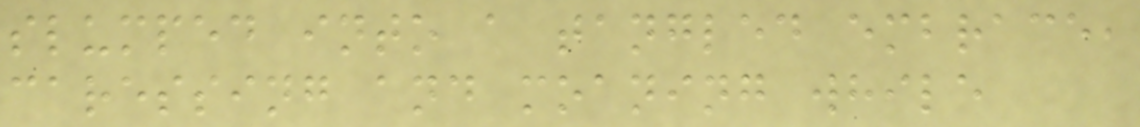slumped into a tangled embrace,
caressing and moaning while
